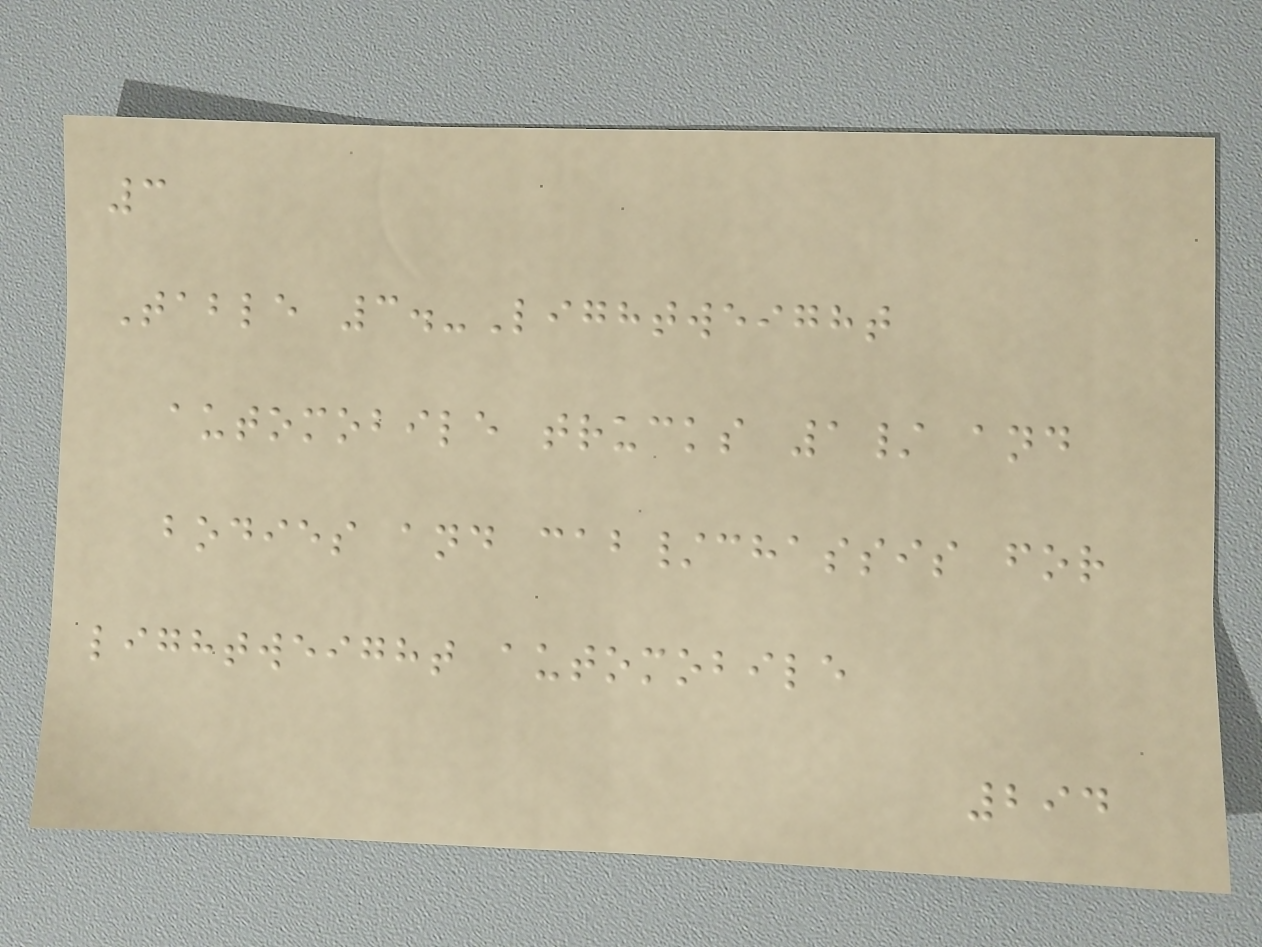3
Table 3.-Lightweight
automobile trucks 1/ and
bodies and cab/chassis for
lightweight automobile
294
